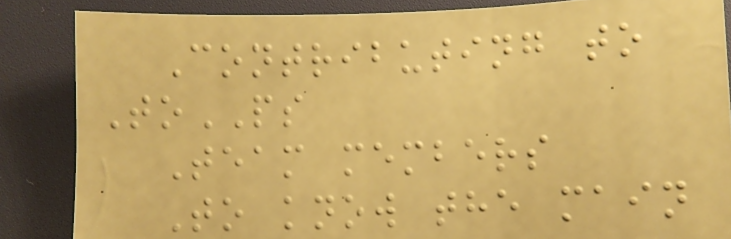Contributing to
ToPS
Team members
To know the main
